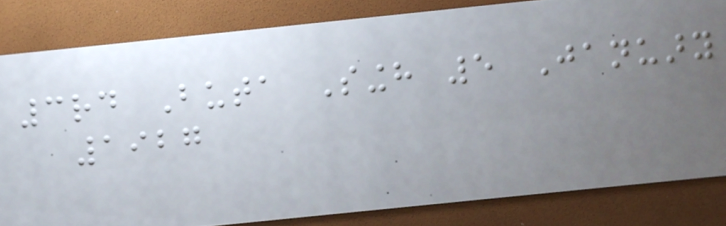3rd Buta Singh 5 January
1927
